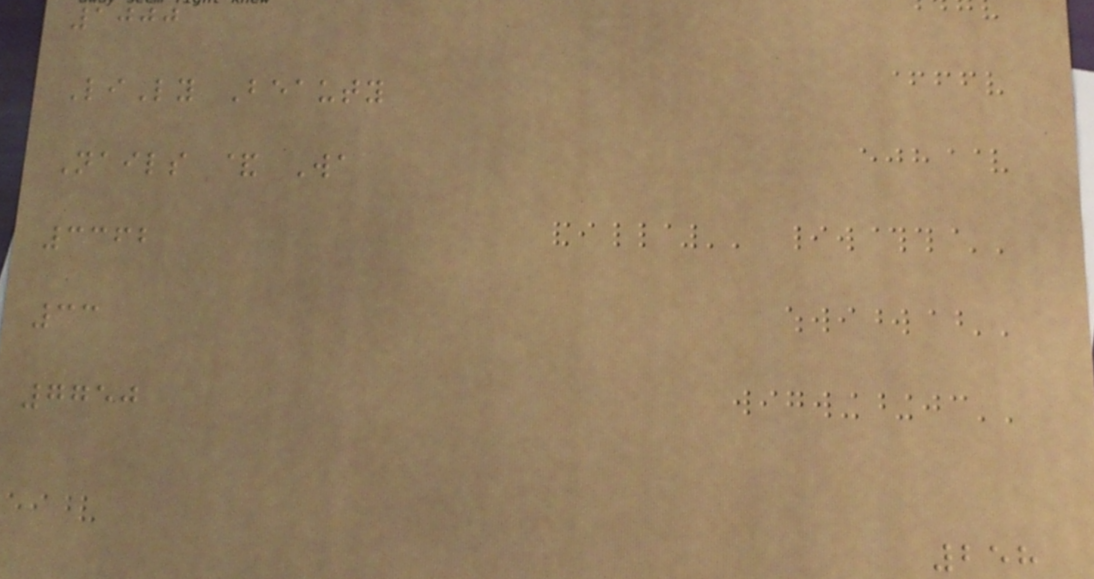1000
LiLy Beauty
Nails & Wa
3362
33
7750
258
